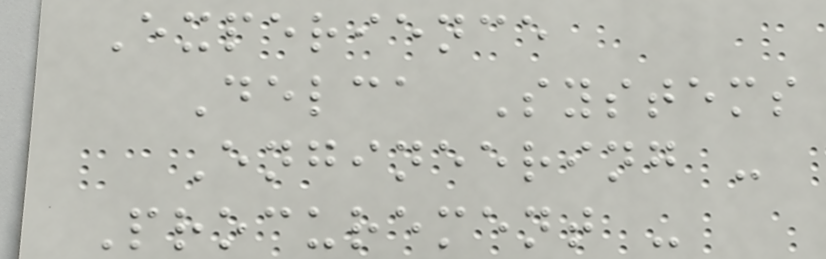Experience
Delca Systems
Engineering -
Procurement -
